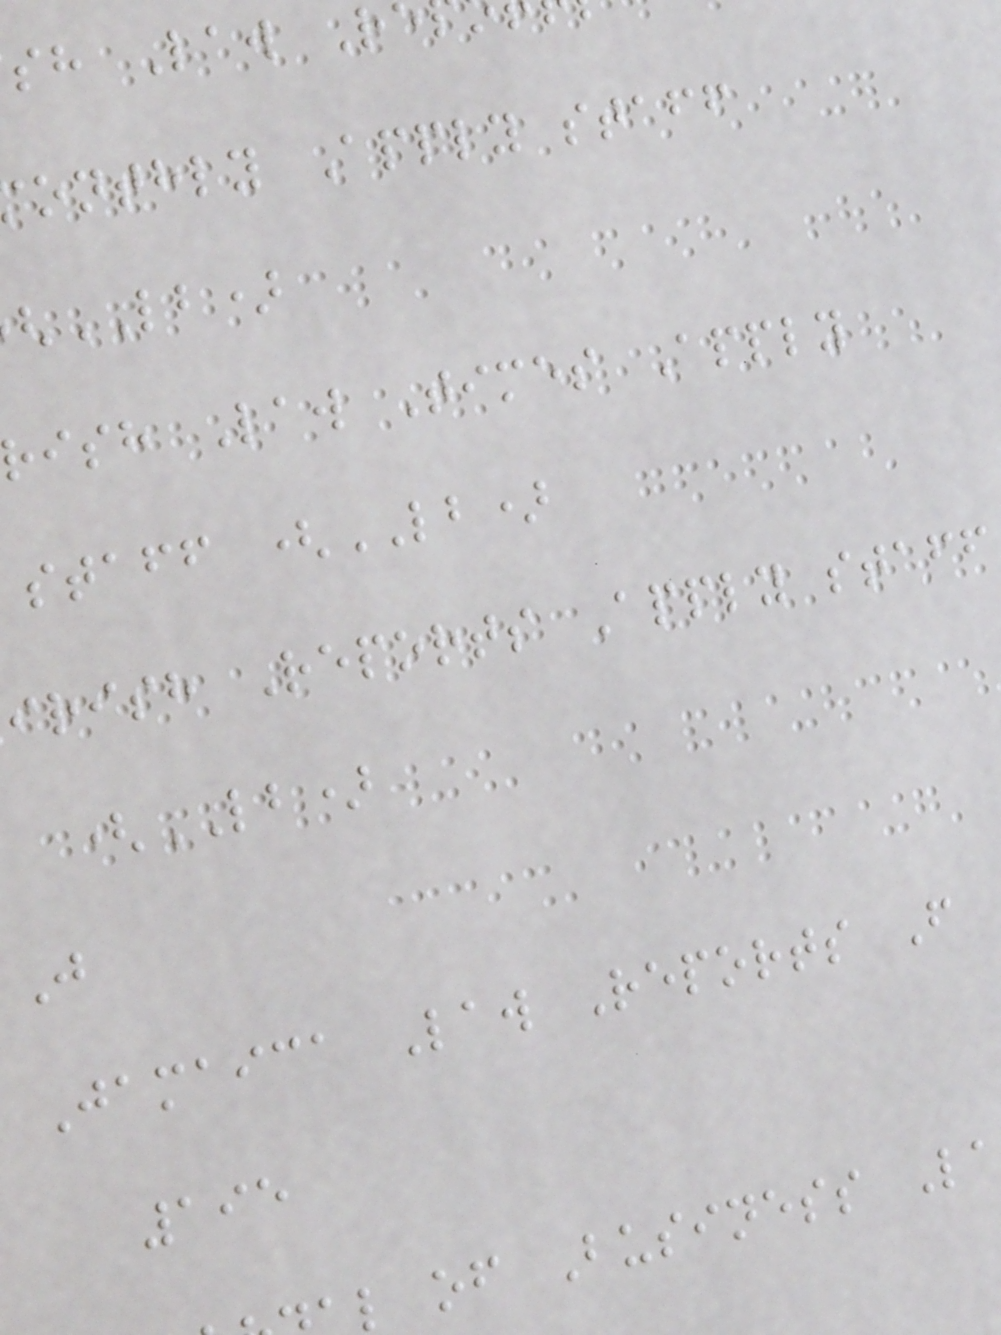sh Law R
onthly Apply staff
LB)
ish Law Times Apply
staff (LB)
irish Reports Apply staff
(LB)
J
Jamaica Law Reports F
195
l of Business L
